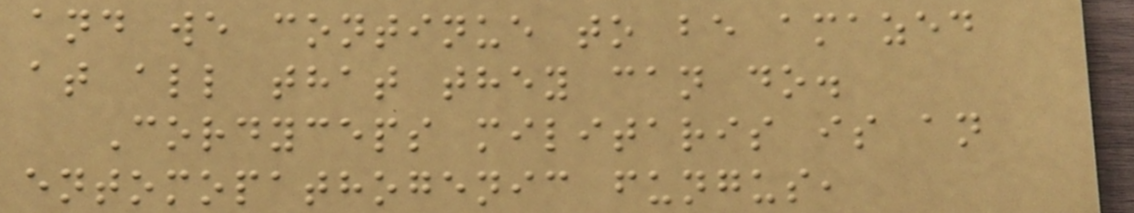and we continue to be amazed
at all that they can do.
Cordyceps militaris is an
entomopathogenic fungus,
